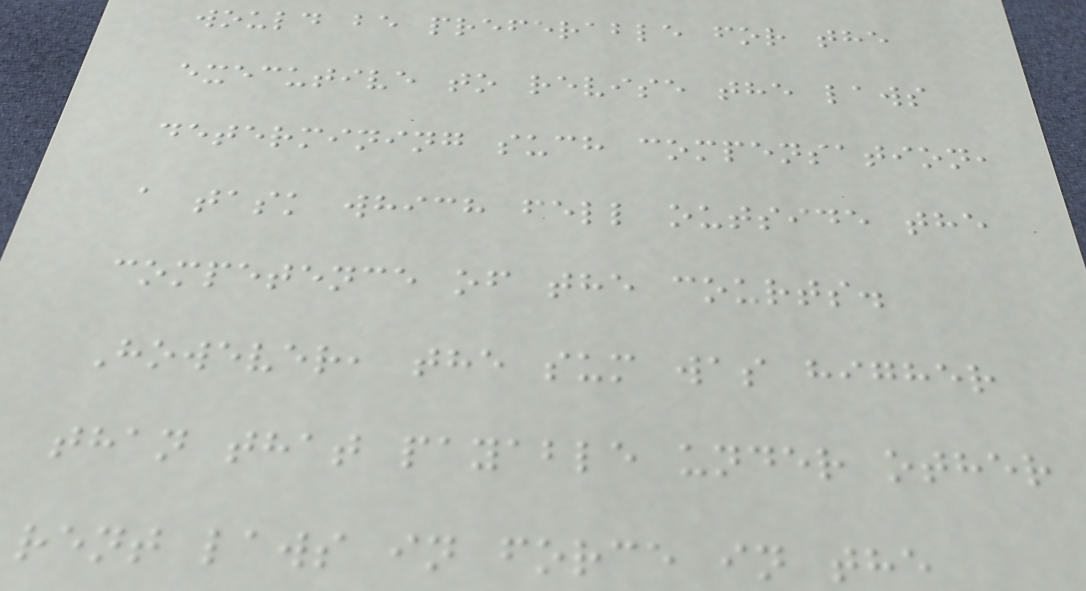would be preferable for the
executive to revise the laws
determining such compensation,
a task which fell outside the
competence of the courts.
However, the sum was higher
than that payable under other
rent laws in force in the
